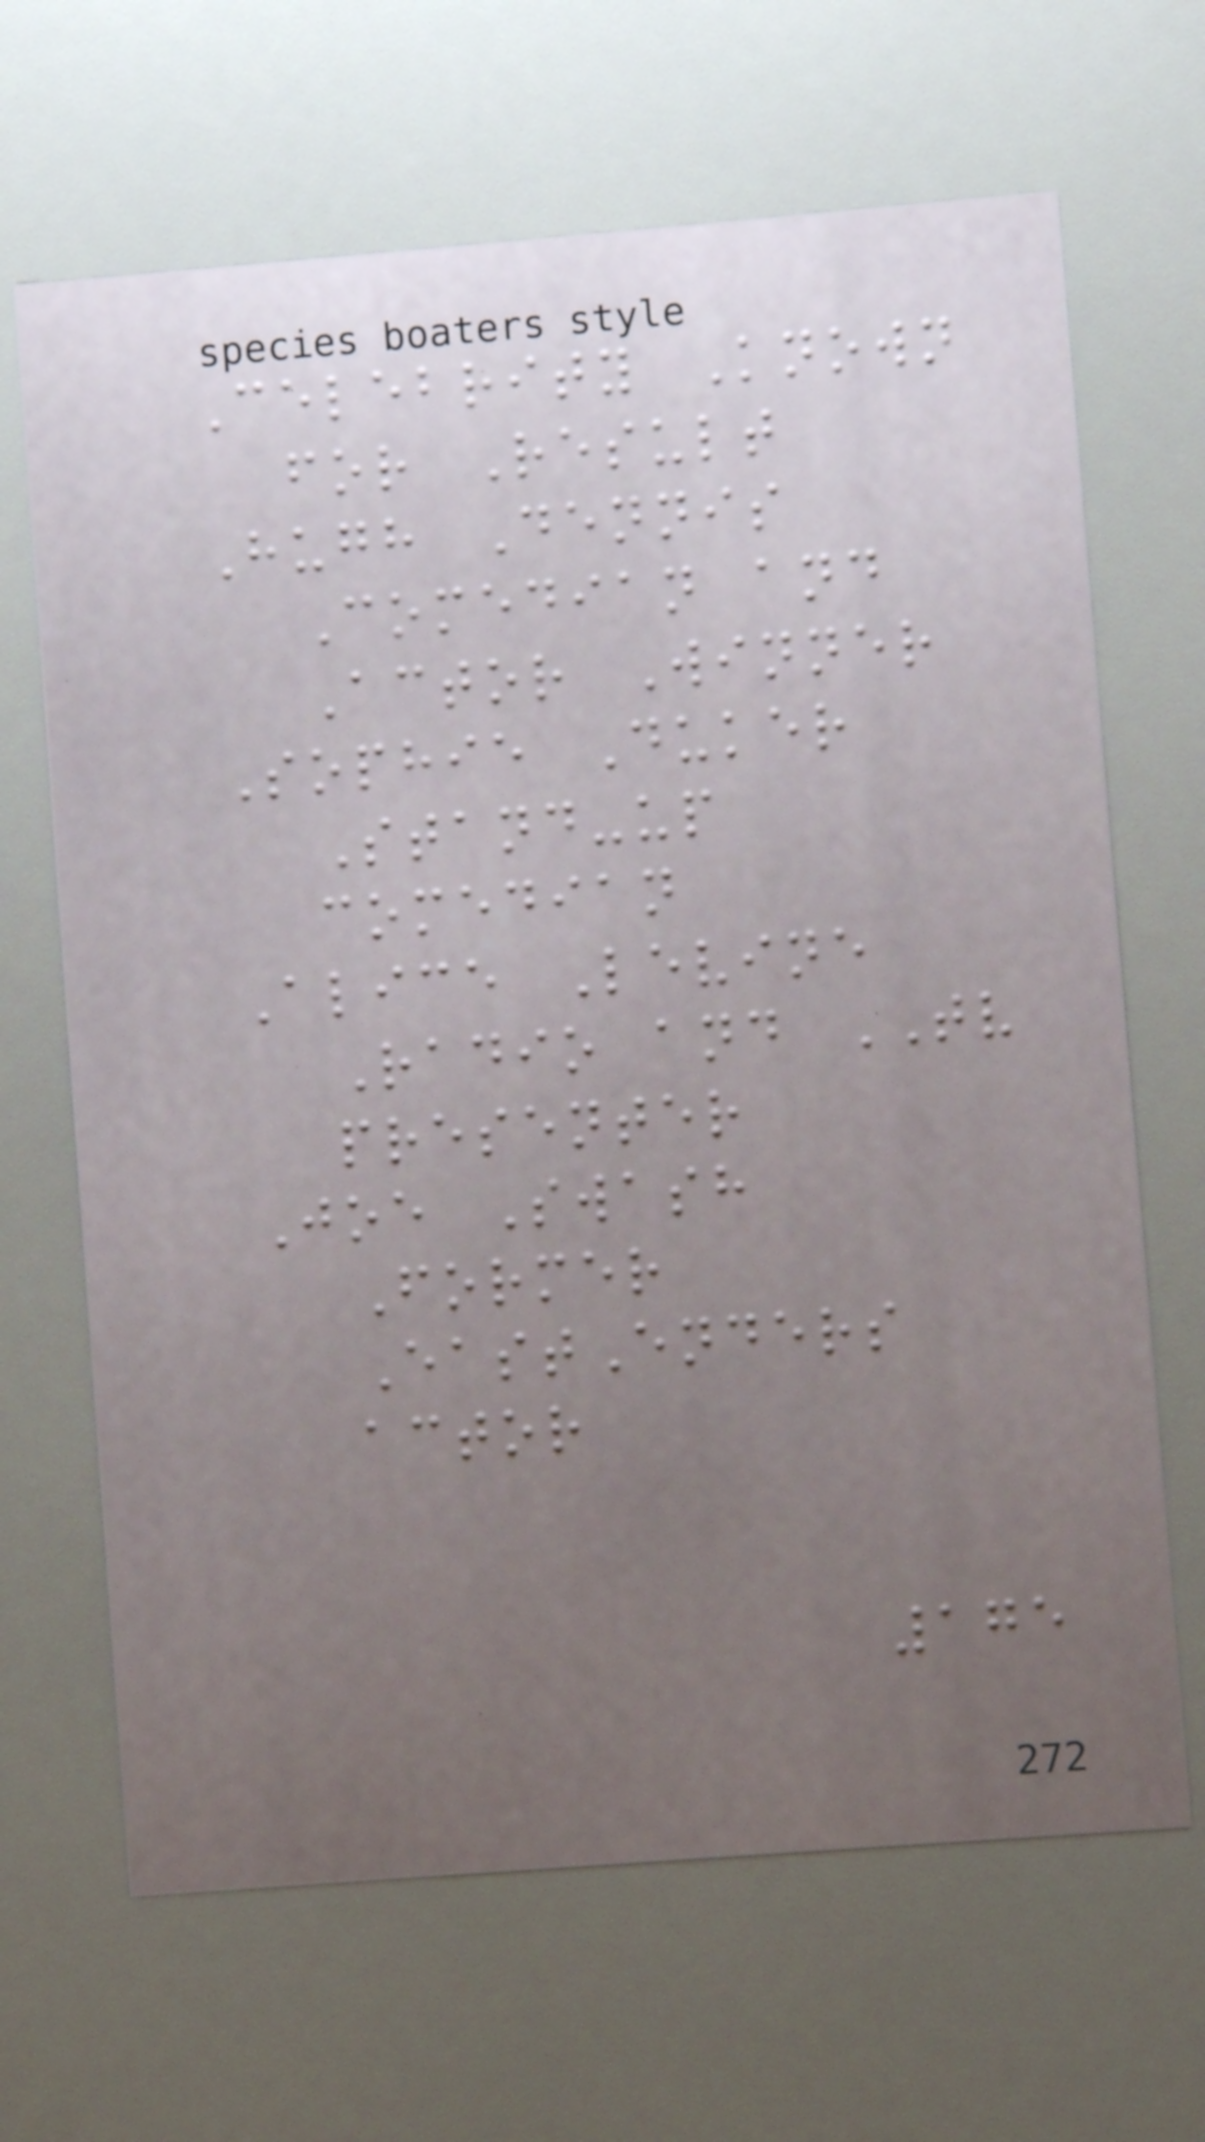Celebrity Known
for Result
Hugh Dennis
Comedian and
Actor Winner
Sophie Duker
Stand-up
comedian
Alice Levine
Radio and TV
presenter
Joe Swash
Former
EastEnders
actor
175
